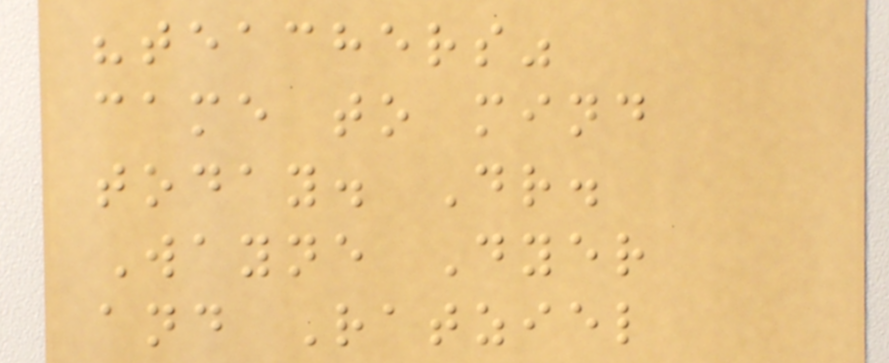"teachers"
came to mind
today. Dr.
Wayne Dyer
and Ratziel
